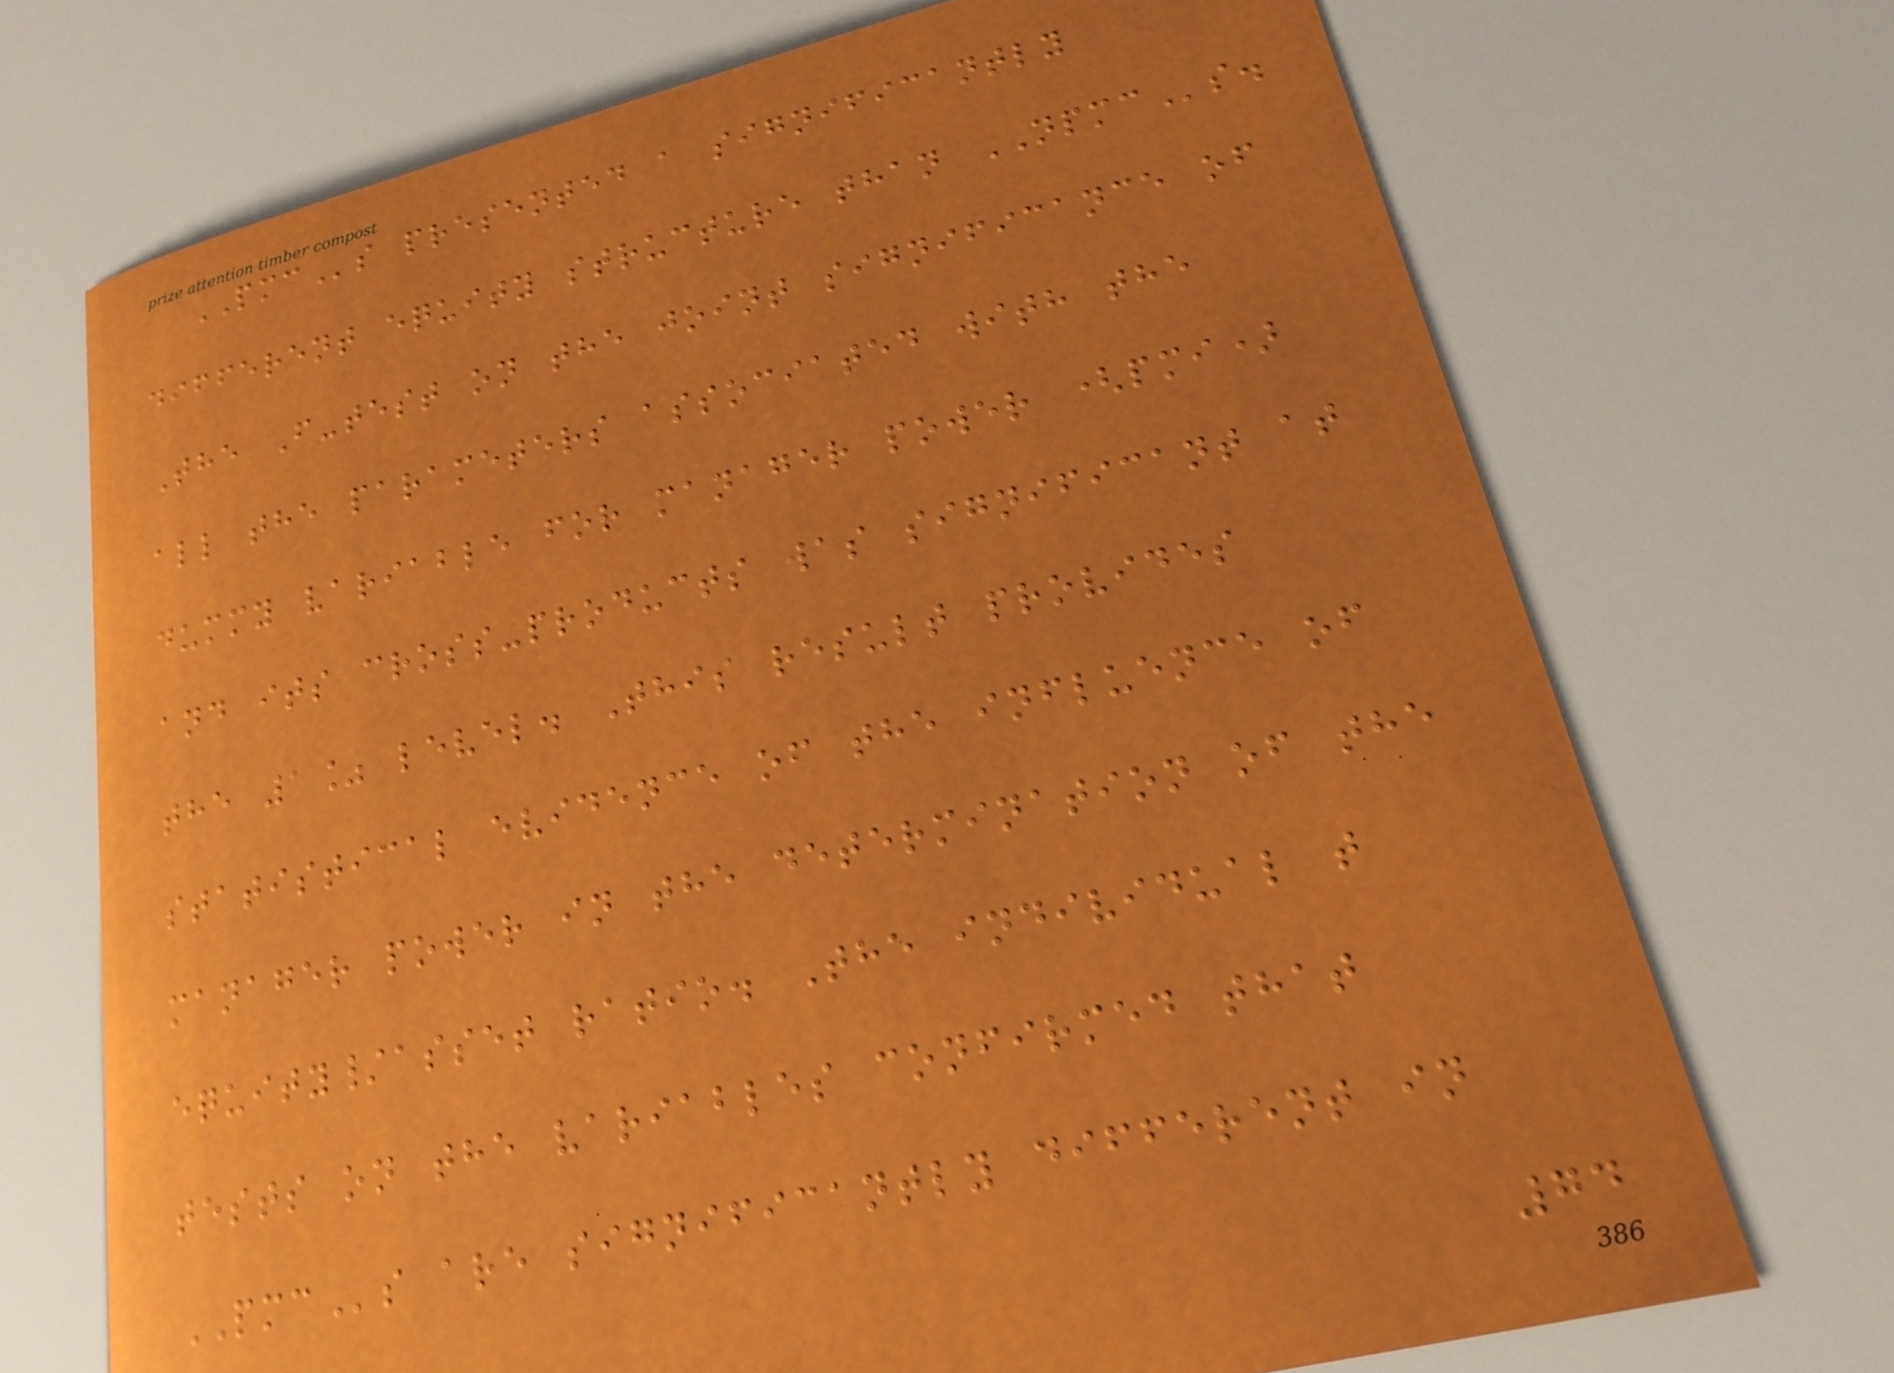PMCs presented a significantly
different equity structure than NPMCs.
The F-test on the joint significance of
all the parameters associated with the
dummy variable for manager power (pmi)
and its cross-products was significant at
the 1% level. This result provides
statistical evidence of the influence of
manager power in the determination of the
equity/asset ratio. The individual t
tests on the variables confirmed that
PMCs are significantly different in
74
